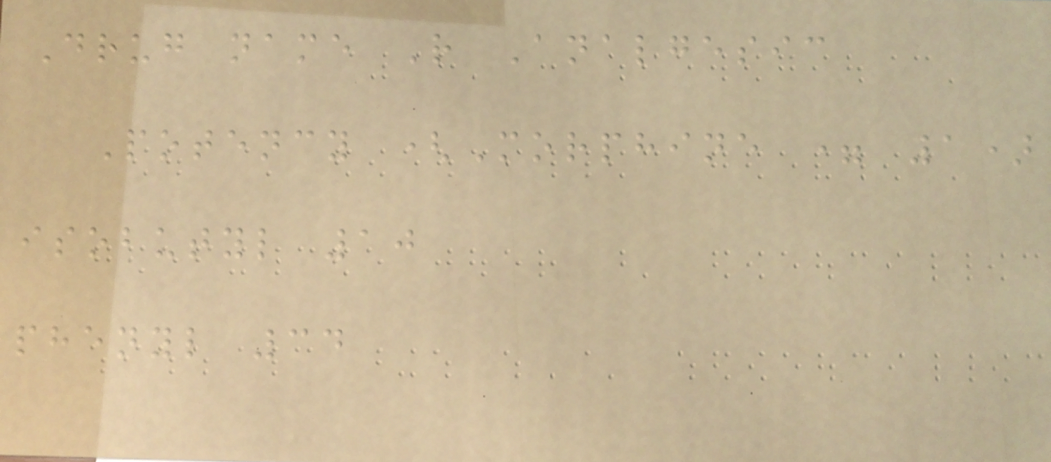Drug name R Analgesic
Potency (Morphine = 1)
isobutyl 10
phenyl 34
